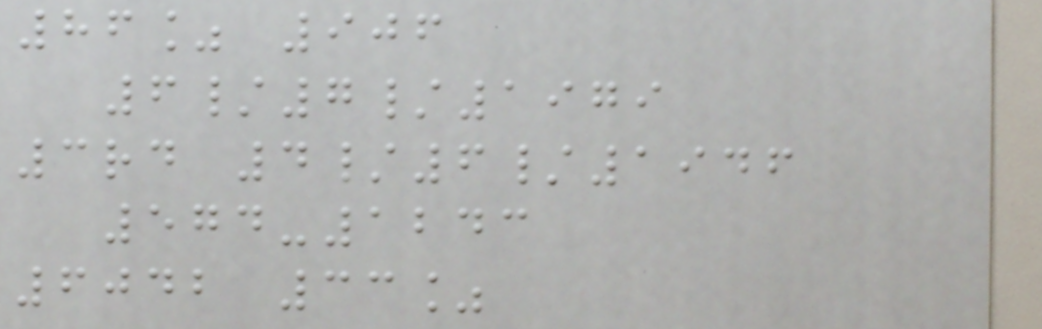86% 906
6/7/1979
3rd 4/6/1946
574-1243
6042 33%
